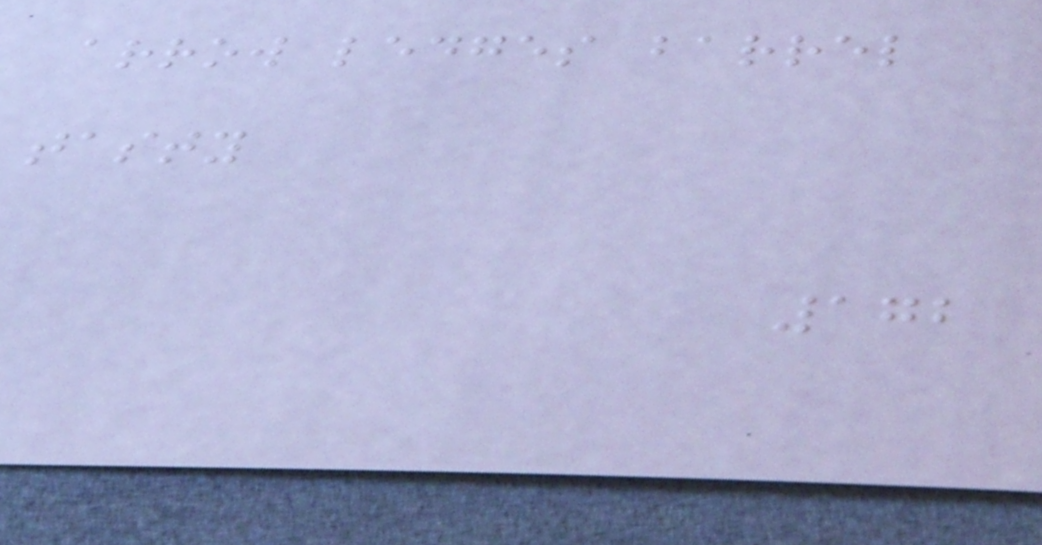arrow ledges barrel
tasty
172
